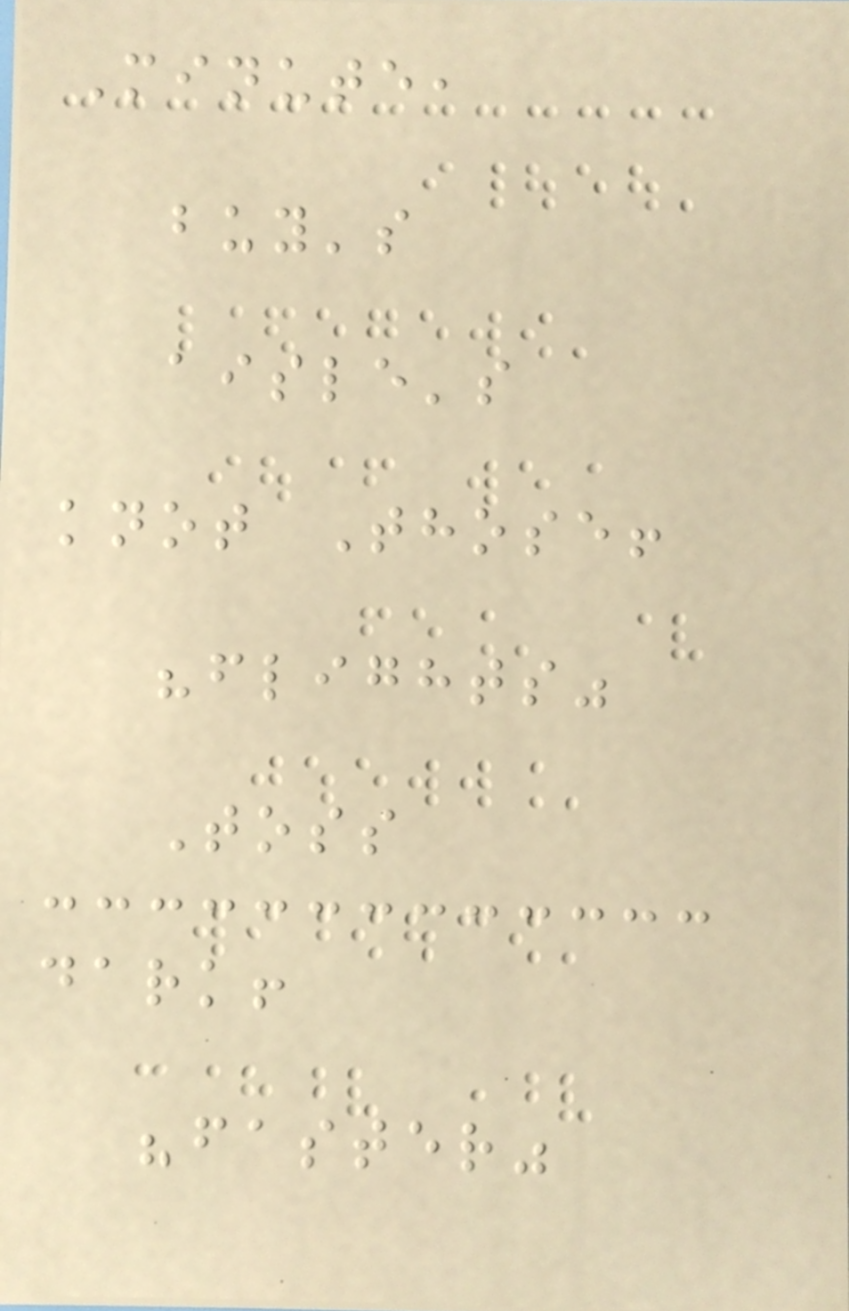Minute,
buy's
aisle's
knot Those!
"flights"
Toss
dark!
"faster"
